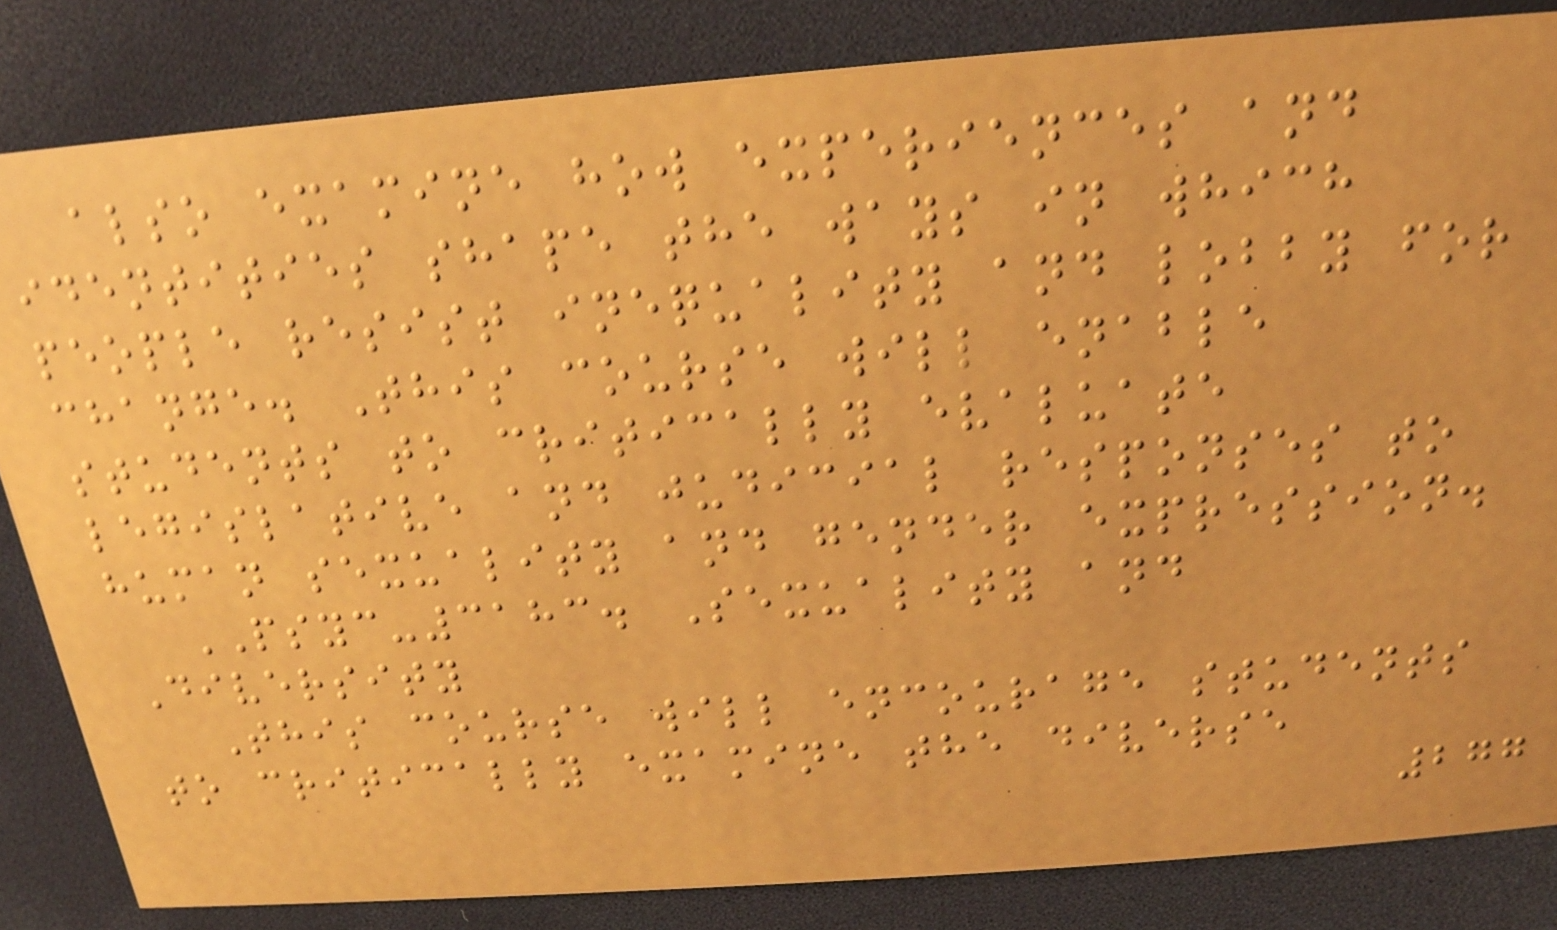also examine how experiences and
identities shape the ways in which
people resist inequality and lobby for
change. This course will enable
students to critically evaluate
legislative and judicial responses to
human sexuality and gender expression.
PSYC-3183. Sexuality and
Diversity
This course will encourage students
to critically examine the diverse
277
